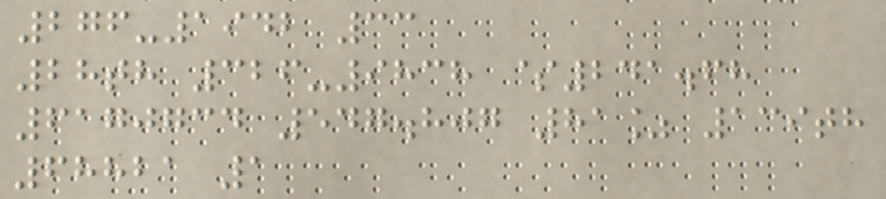276-1942 33
28th 326-9838 $241.68
6170734 547.807 81% 139th
68821 1
